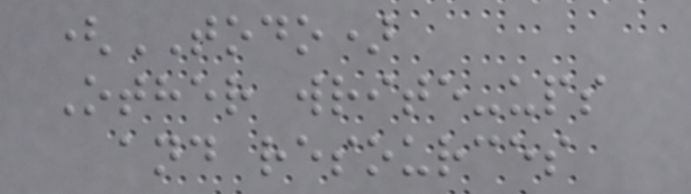(TODO)
Other write-ups
and resources
